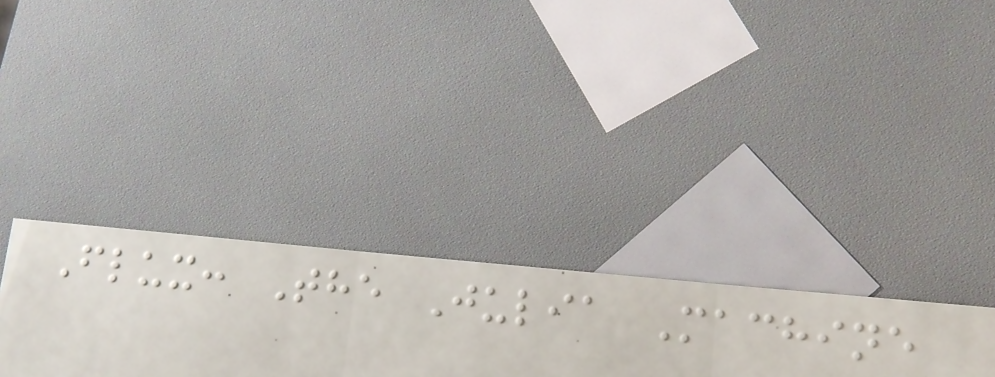Flux: The Julia Machine
